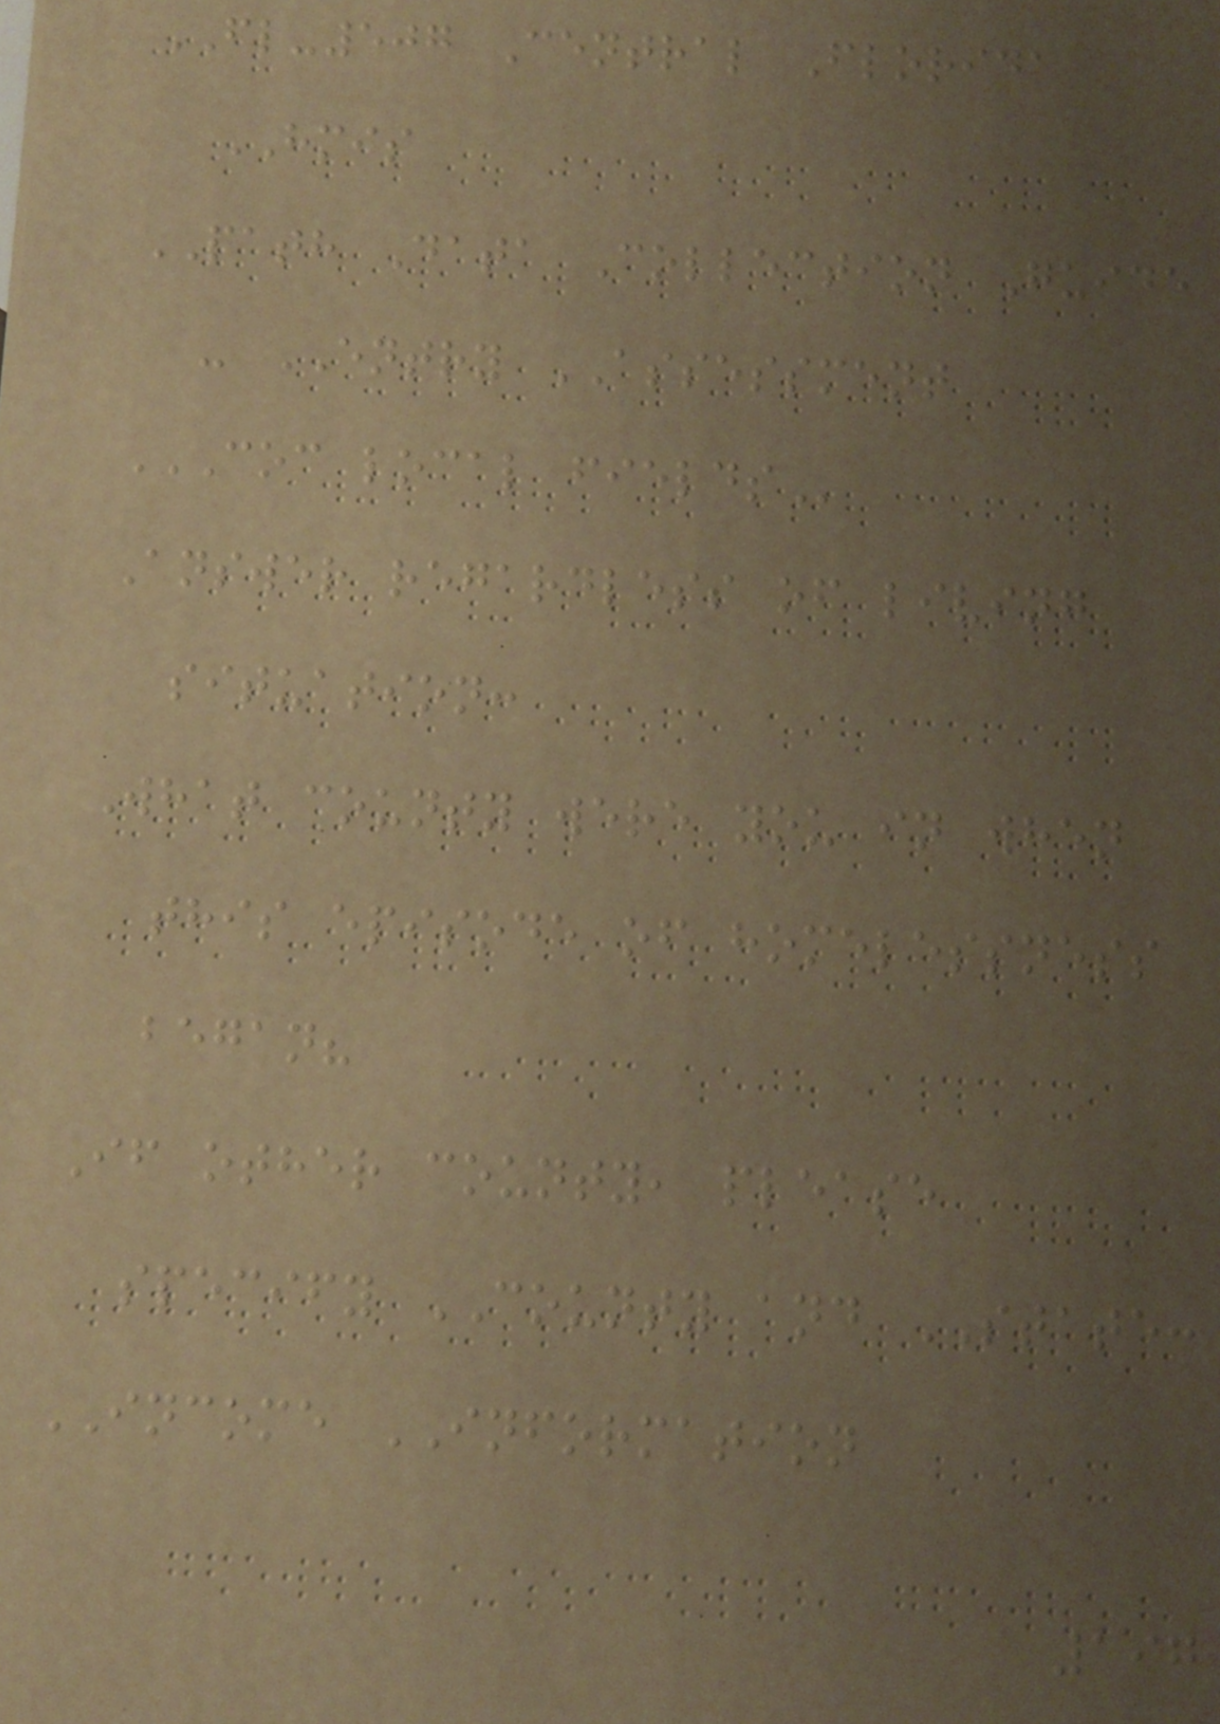FL-507 Central Florida
HMIS
PATH Data Collection Guide
- ENTRY ASSESSMENT
COC LOCAL FIELDS
Answer regardless of living
situation:
What county were you in when
this episode of homelessness
began?
If other county, please
specify COUNTY and STATE:
INCOME INFORMATION
197
